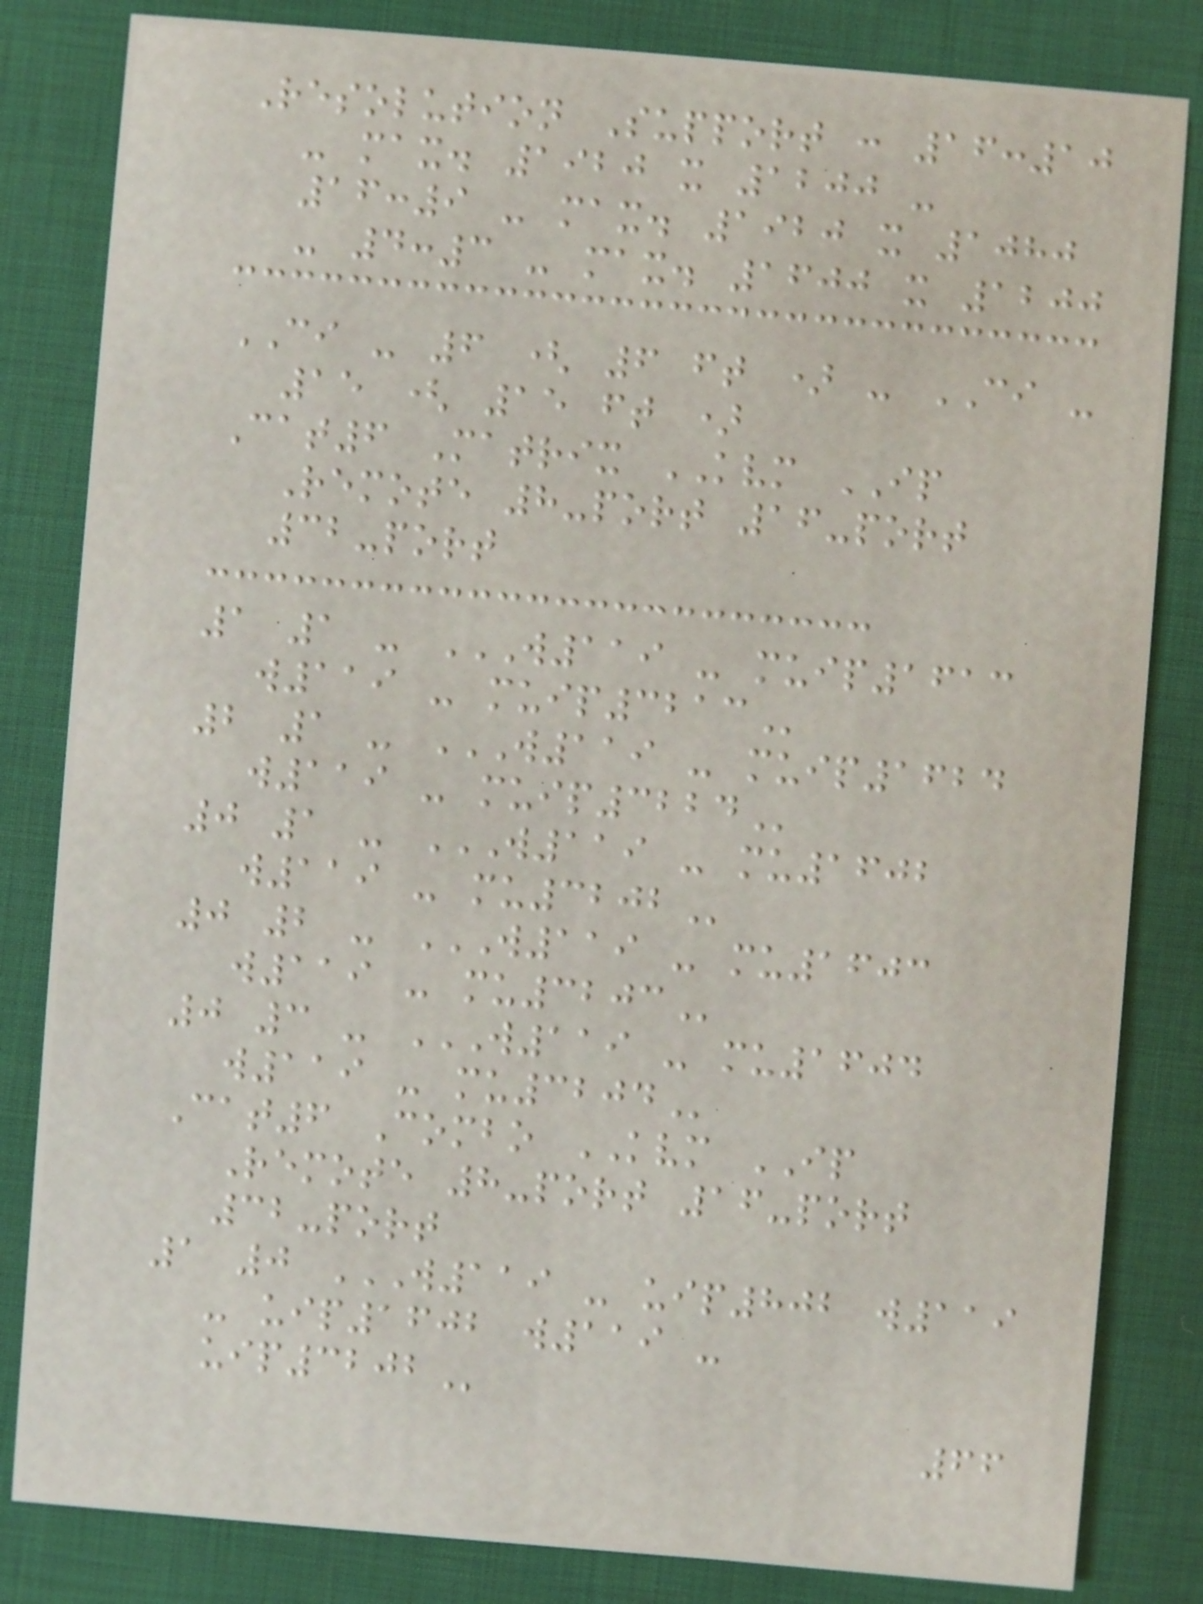Resolution Support : 16:10
- max. 1920 x 1200 -
16:9 - max. 1920 x 1080
- 4:3 - max. 1600 x 1200
CI - 6 ( 6 ft ) - CI -
15 ( 15 ft )
Cat6 Matrix KVM IP
Remote 8-port 16-port
32-port
1 1 - W119 - MUIP1613
W119 - MUIP3213
2 1 - W119 - MUIP1624
W119 - MUIP3224
0 1 - W119 - MU1602
W119 - MU3202
0 2 - W119 - MU1603
W119 - MU3203
0 3 - W119 - MU1604
W119 - MU3204
Cat6 Combo KVM IP
Remote 8-port 16-port
32-port
1 0 W119 - UIP802 W119
- UIP1602 W119 -
UIP3202
66
